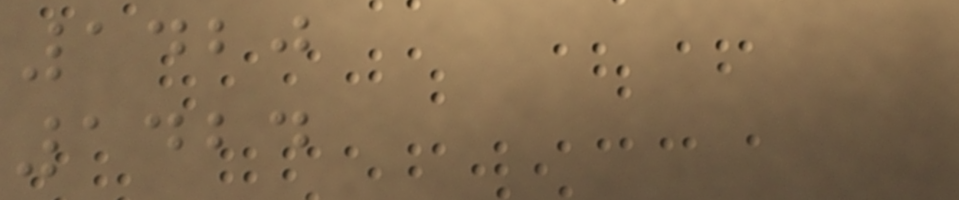1420
1424
